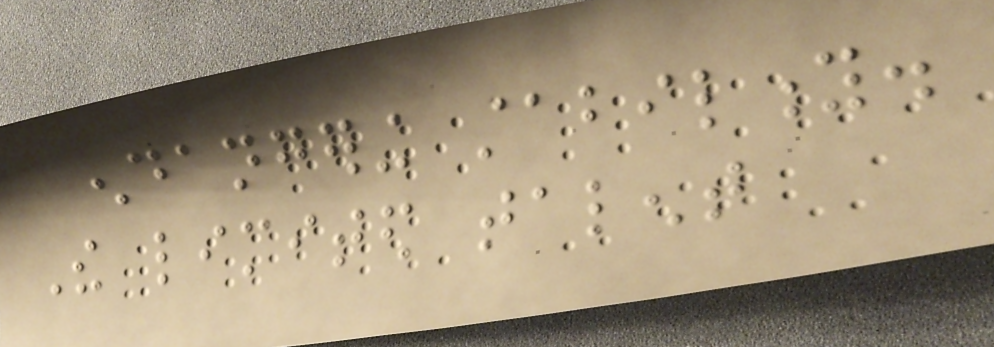endangering stability.
The limited talent
